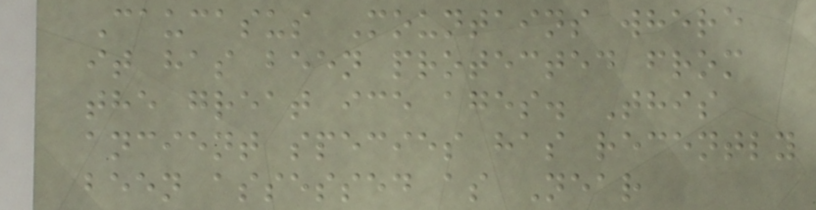Caucasus Mountains where
it has been protected from
the great ice ages. This
ancient species has recently
been assessed as Near
